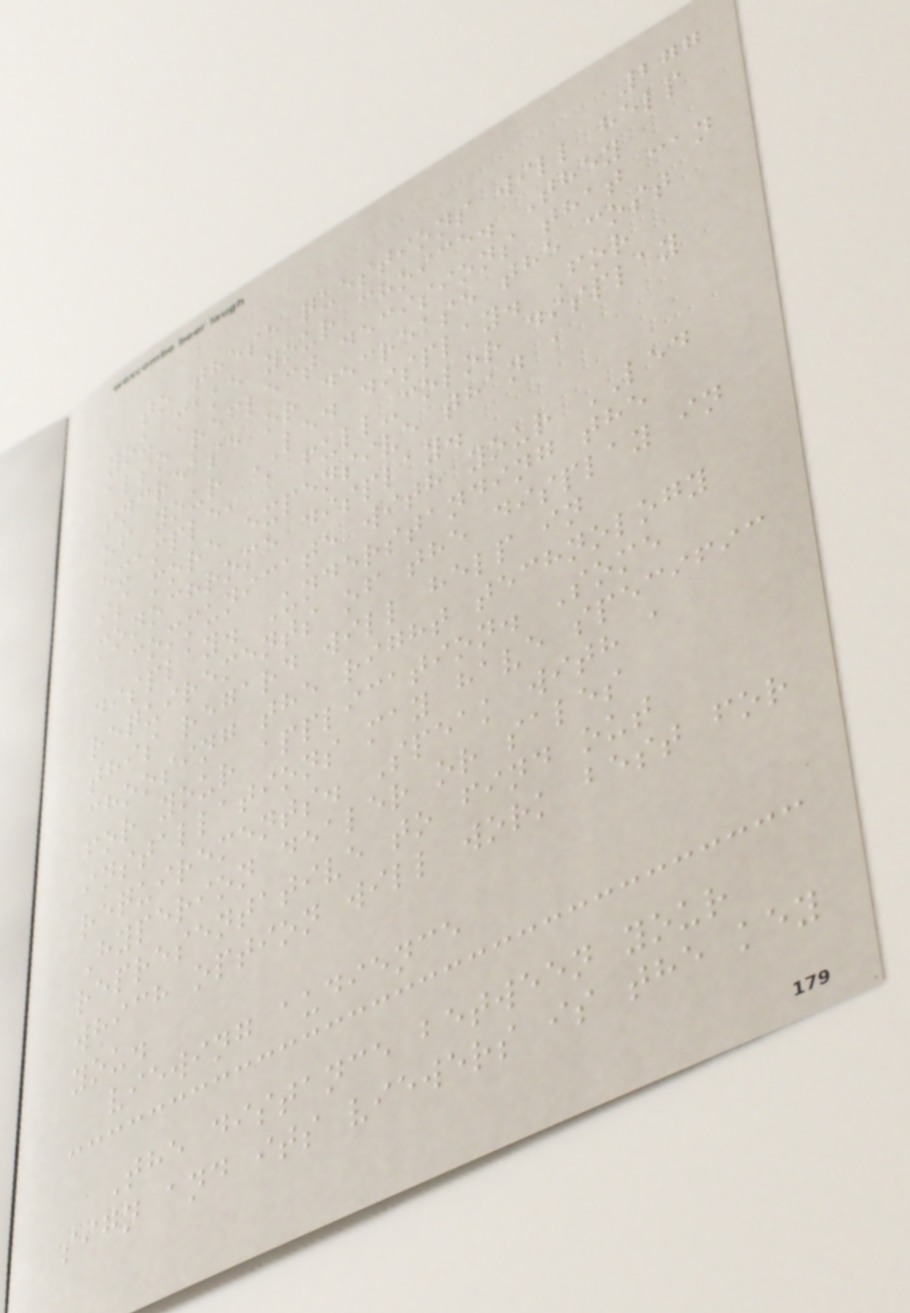277
to these questions will help
you make your choice. They
also reflect decisions that can
increase or decrease the cost
of your LED display. For
example, a full-color display
is more expensive than a
monochrome display.
communicate with your LED
display. Understanding the
requirements of the display in
this regard will help in
choosing the right technology
for your application. Some
installations may have specific
requirements. Speak with a
Hyperion dealer or sales
representative to find out
which option will work best for
you.
viewing audience
The distance between your
sign and its viewers is the key
